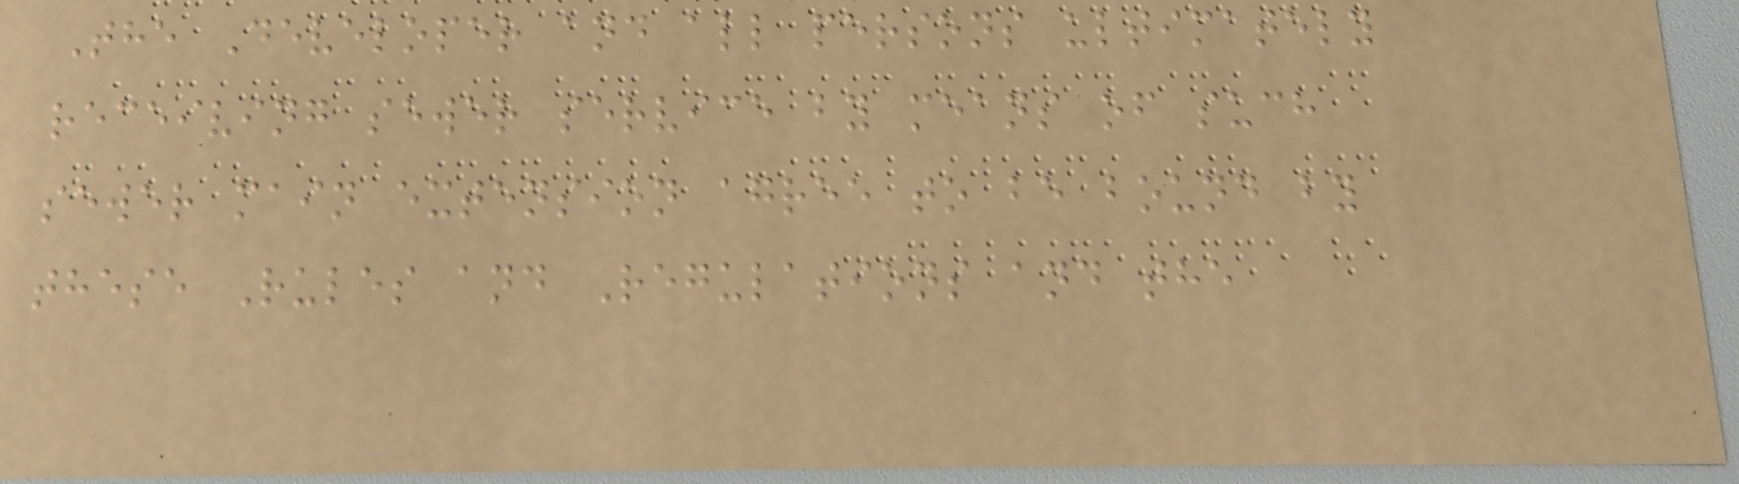The Developer and all persons ultimately
receiving sewer service by means of such
sewer main extension agree to be bound by
these Rules and Regulations and the
